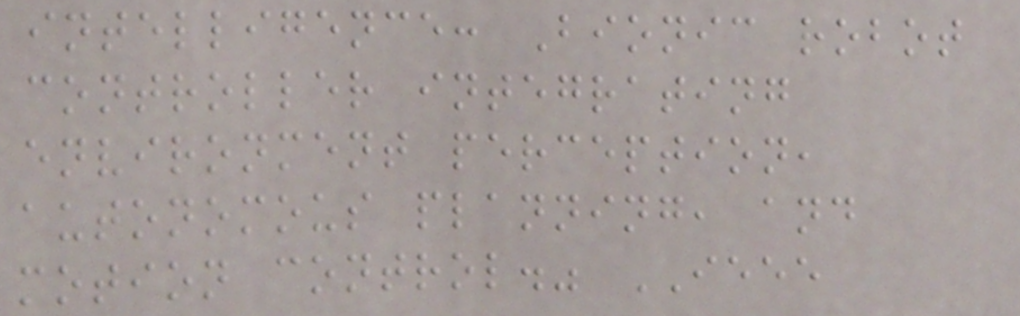intelligence: Bionic robot
controller integrating
environment perception,
autonomous planning, and
motion control." IEEE
